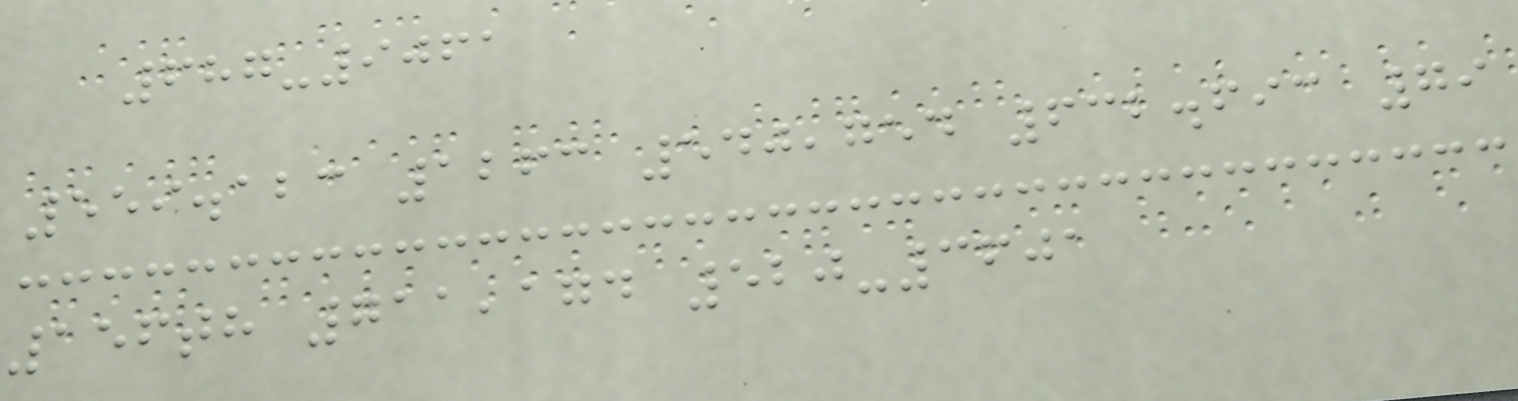687-9061
559.123 1263 540,754 632.693 79
156th 711,174 520-3601
